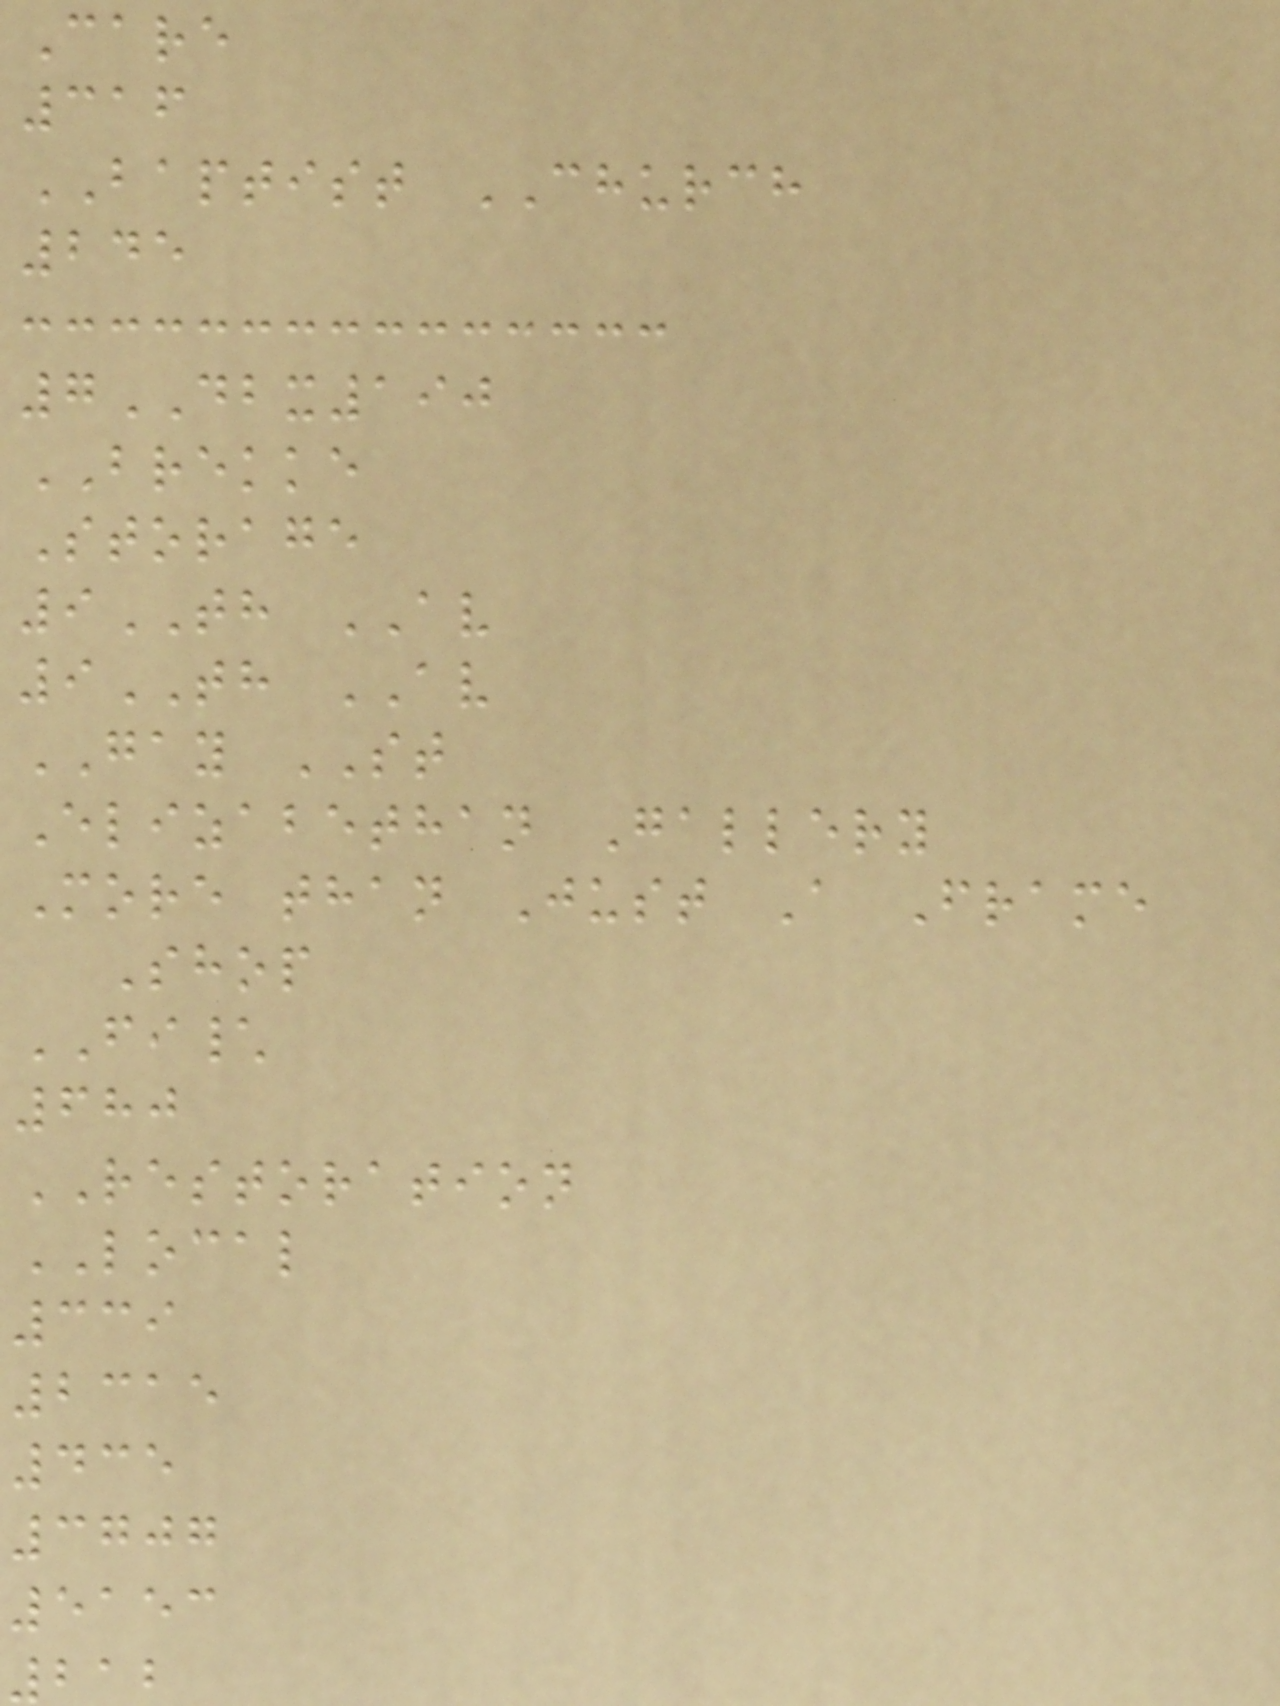Care
316
BAPTIST CHURCH
245
7DBX190
BREKKE
Storage
9TH AV
9TH AV
GAY ST
Elizabethan Gallery
More than Just A Frame
Shop
FI\
680
RESTORATION
LOCAL
339
2315
435
3707
5153
212
